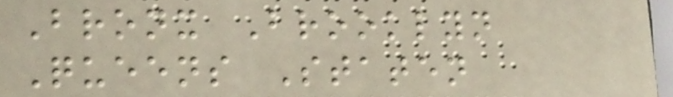Bronx Brooklyn
Queens Staten
